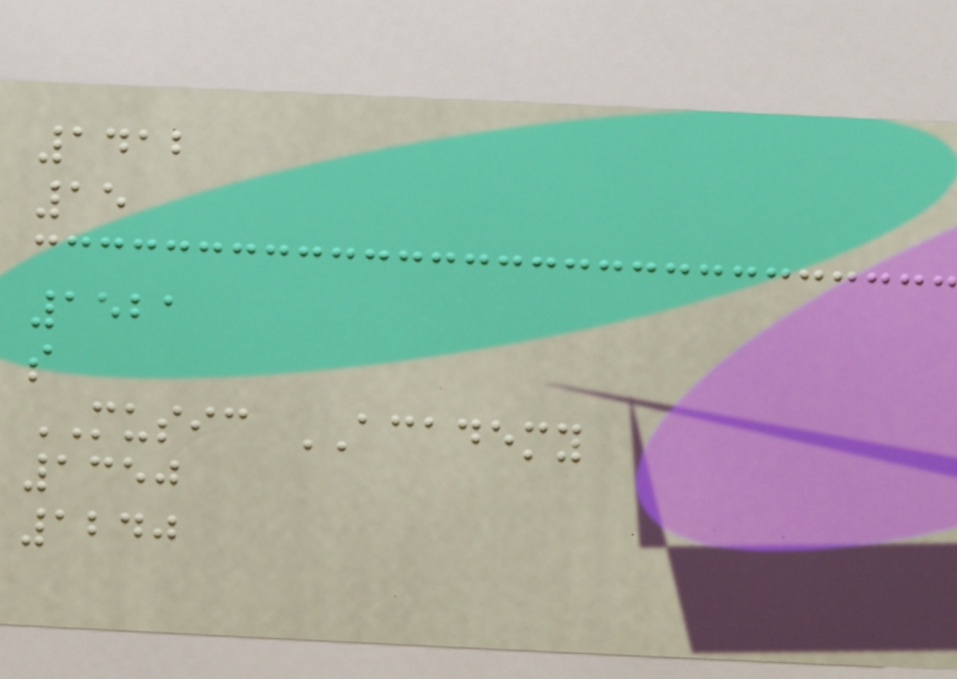1412
15
1521
s
MUSIC ACADEMY
1350
1240
